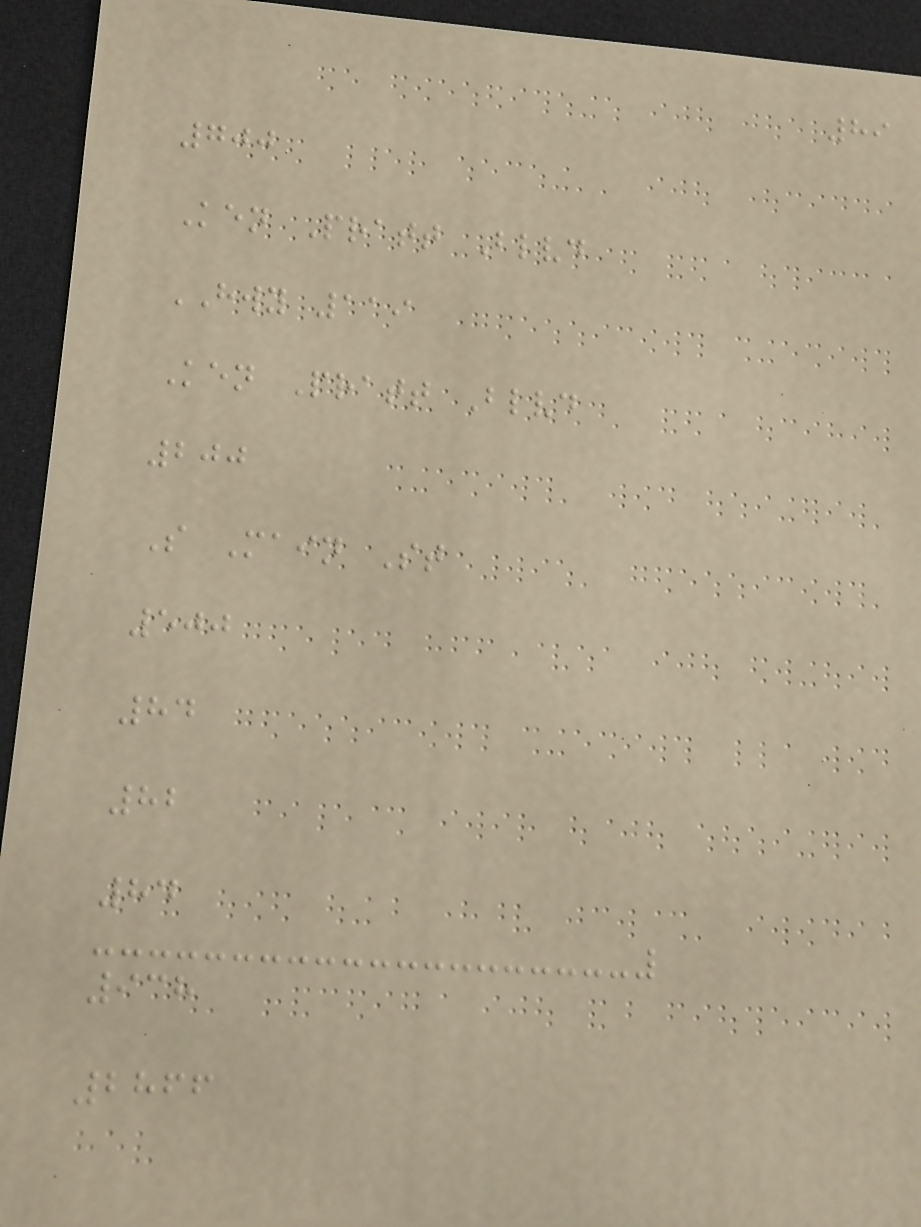89
700
Ken Pratt Blvd
HWY 119
Ken Pratt Blvd
200
S Main St
500
84
82
84
938
2866
